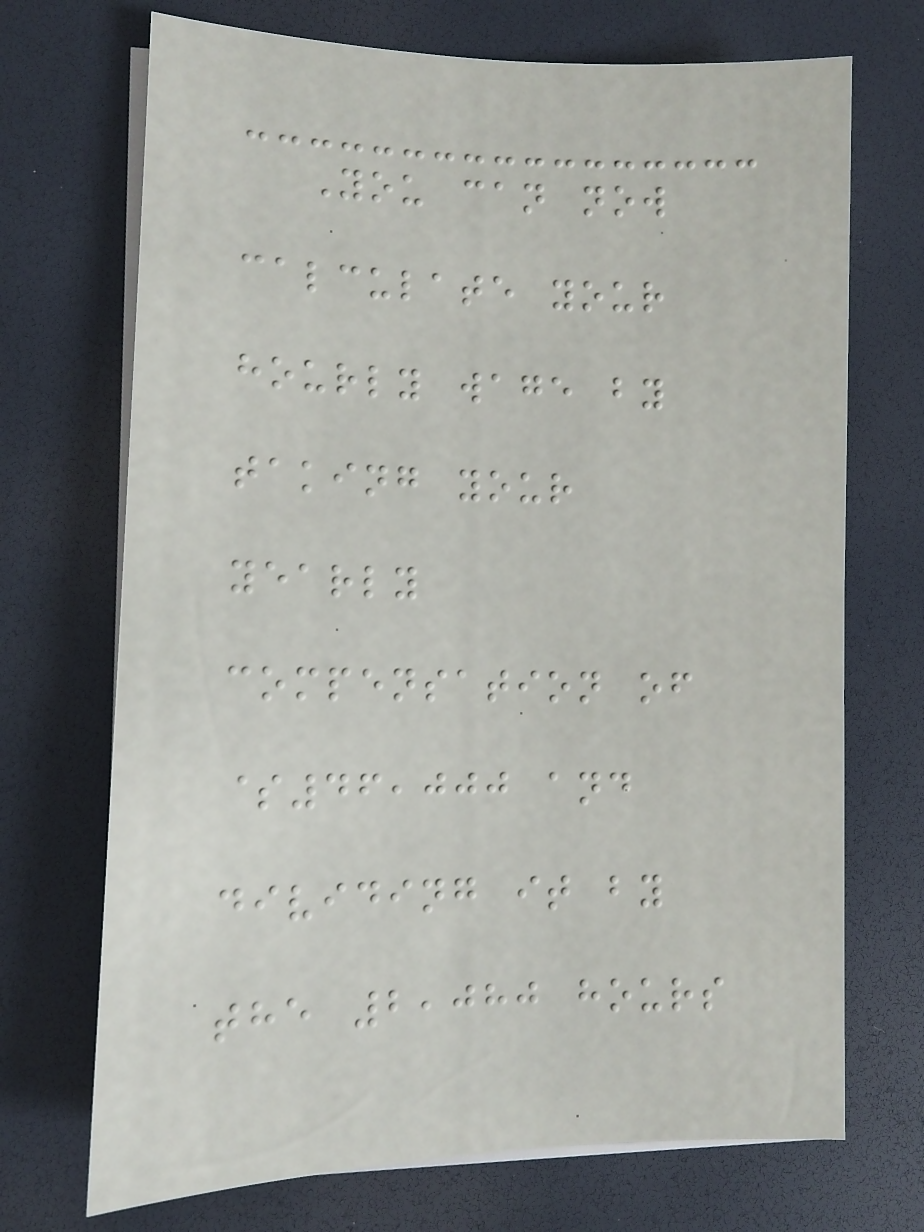You can now
calculate your
hourly wage by
taking your
yearly
compensation of
$46,000 and
dividing it by
the 2,080 hours
